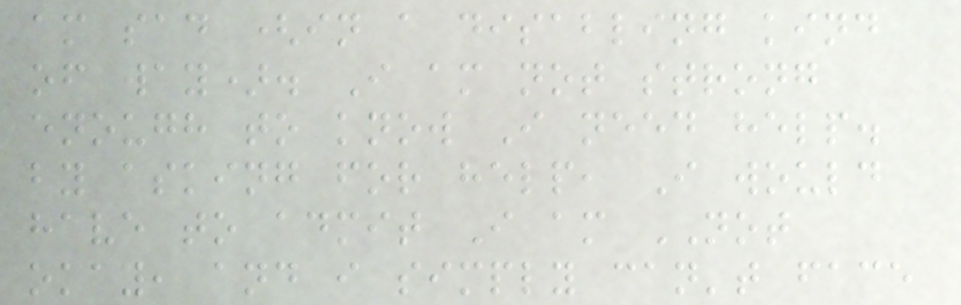am sad (in a disabling kind
of way). I am not strong
enough to know I need help.
by asking for help, I would
have to admit I am NOT
okay, and i simply can't face
